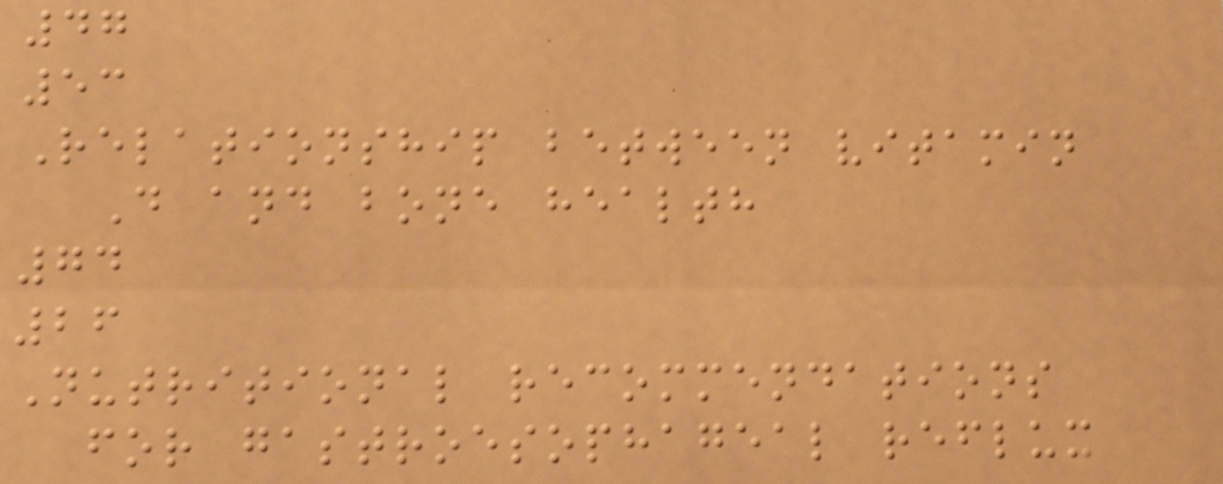47
53
Relationship between vitamin
D and bone health
74
26
Nutritional recommendations
for gastroesophageal reflux
